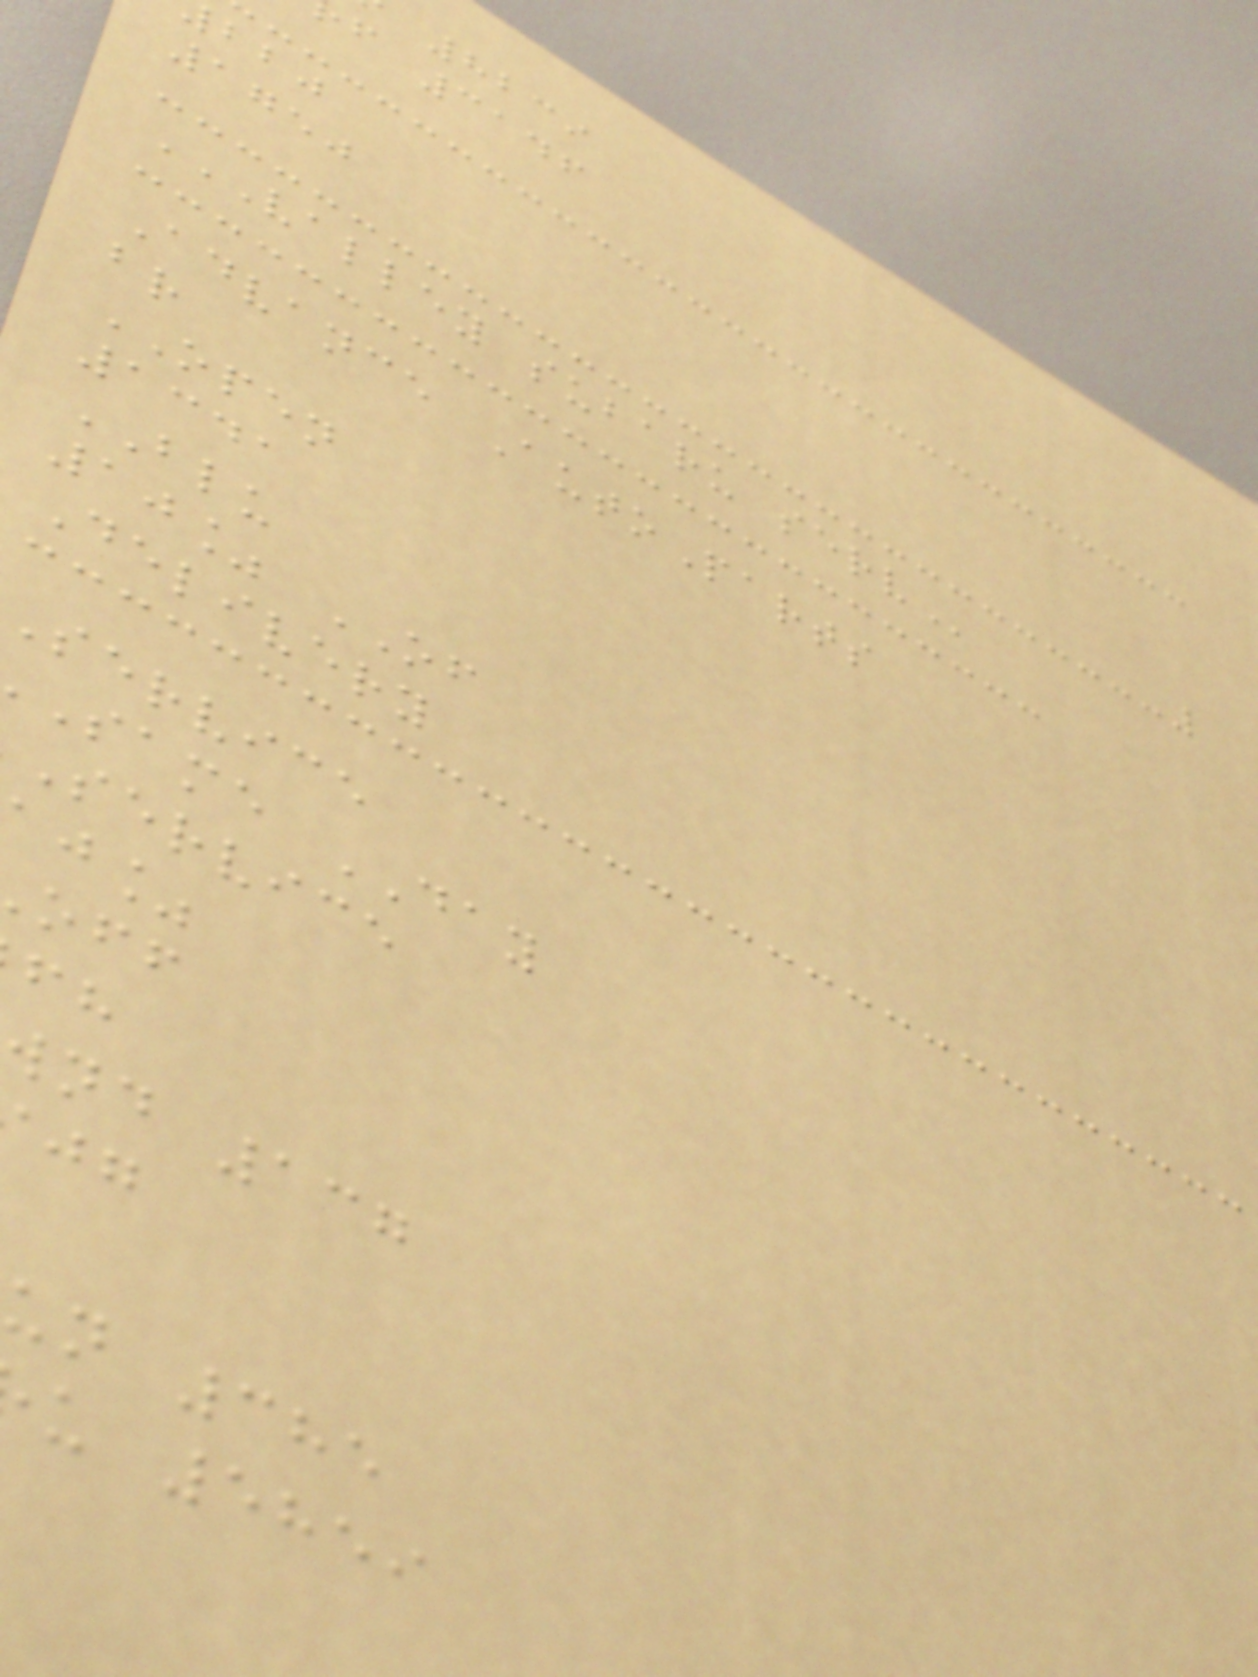8239
f 3146
1750
VALLEY SUBARU SERV
Advance AutoParts
br
OPEN
1341
BLU
10% OF
Delivery
service
same DAY
service
wnd 137
un 385
u 5859
